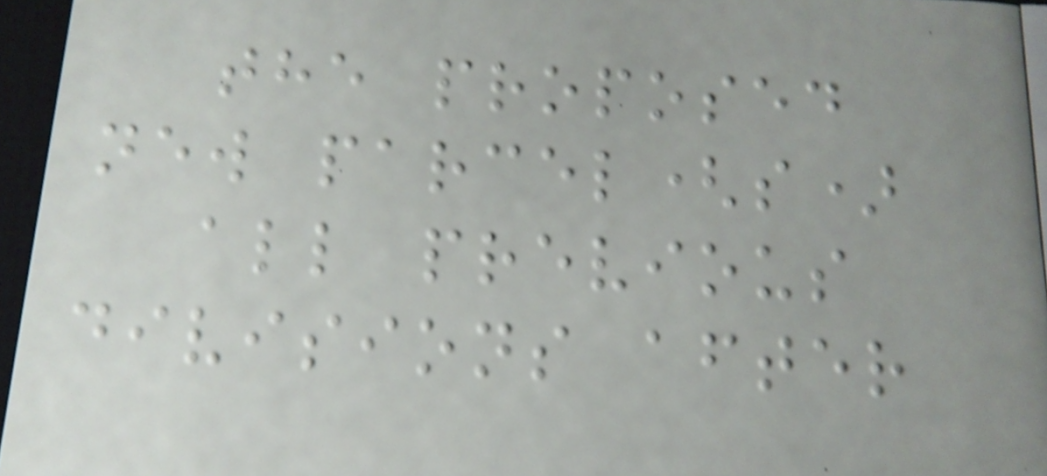the proposed
new parcel(s)
all previous
divisions after
